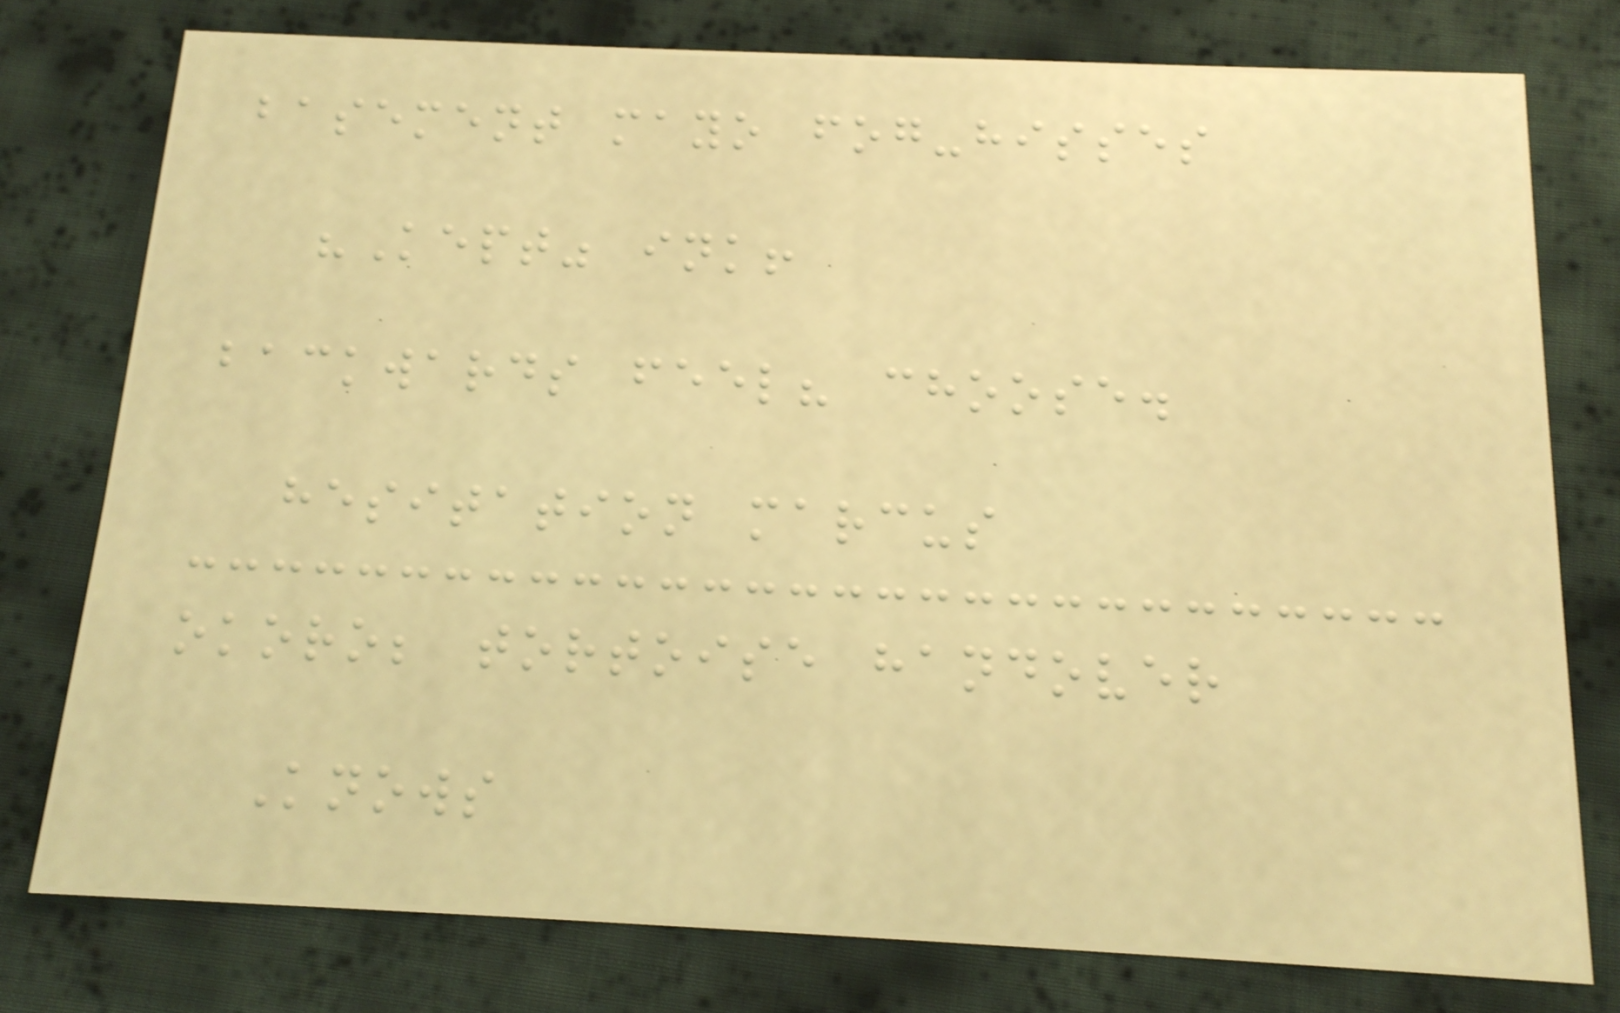basement mayo fog-hisses
"Kept" ink!
backwards feel? choose.
hesitation marcus
okoro; tortoise handover
Knows
